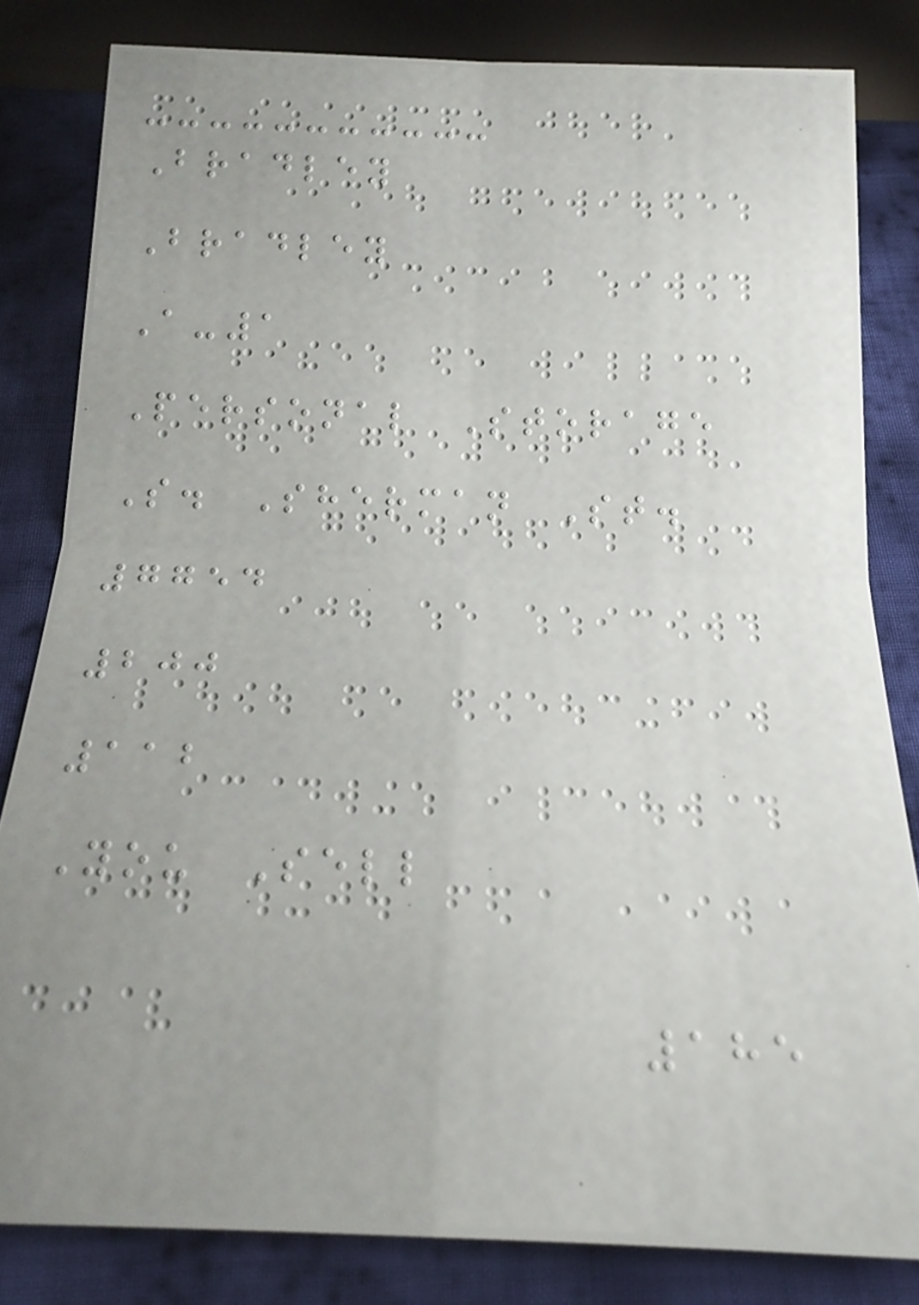Bradley
Bradley
A-1
Personal Storage
S. Sherman St.
7754
200
112
You Sell
185
